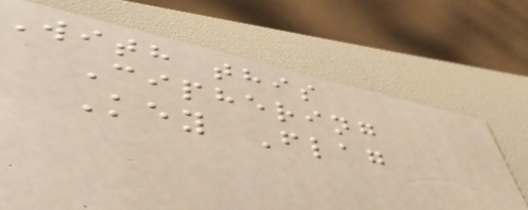With this
Ciphering
Key Flag
